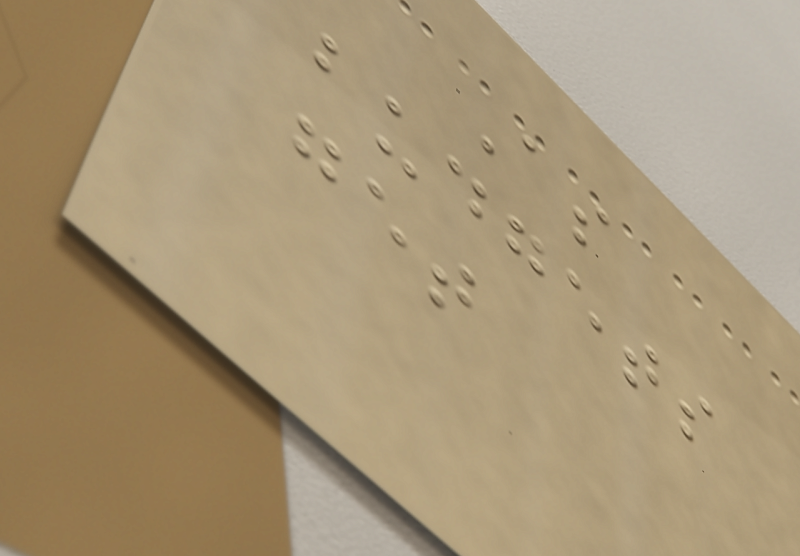As
budgets
get
